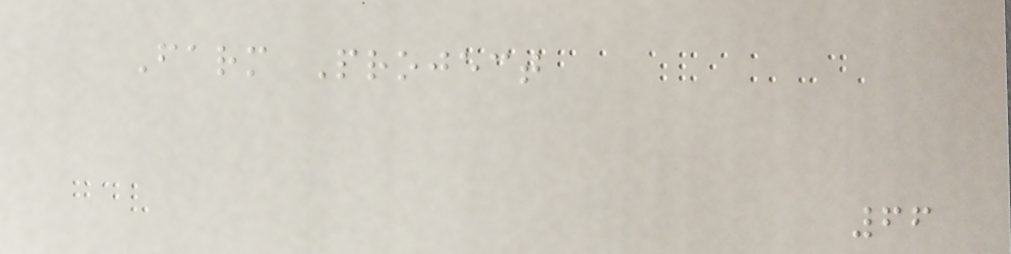Farm Project
66
